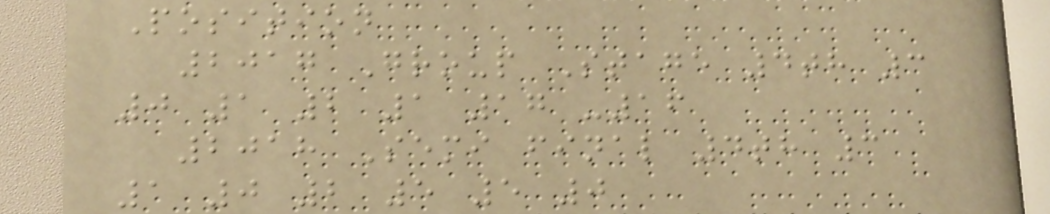Position
2017 Group Stage 4th 3
0 1 2 1 17 -16
2018 Semi final 4th 3
1 0 2 5 5 0
